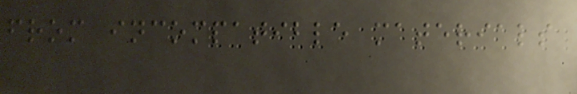from incompatible materials
